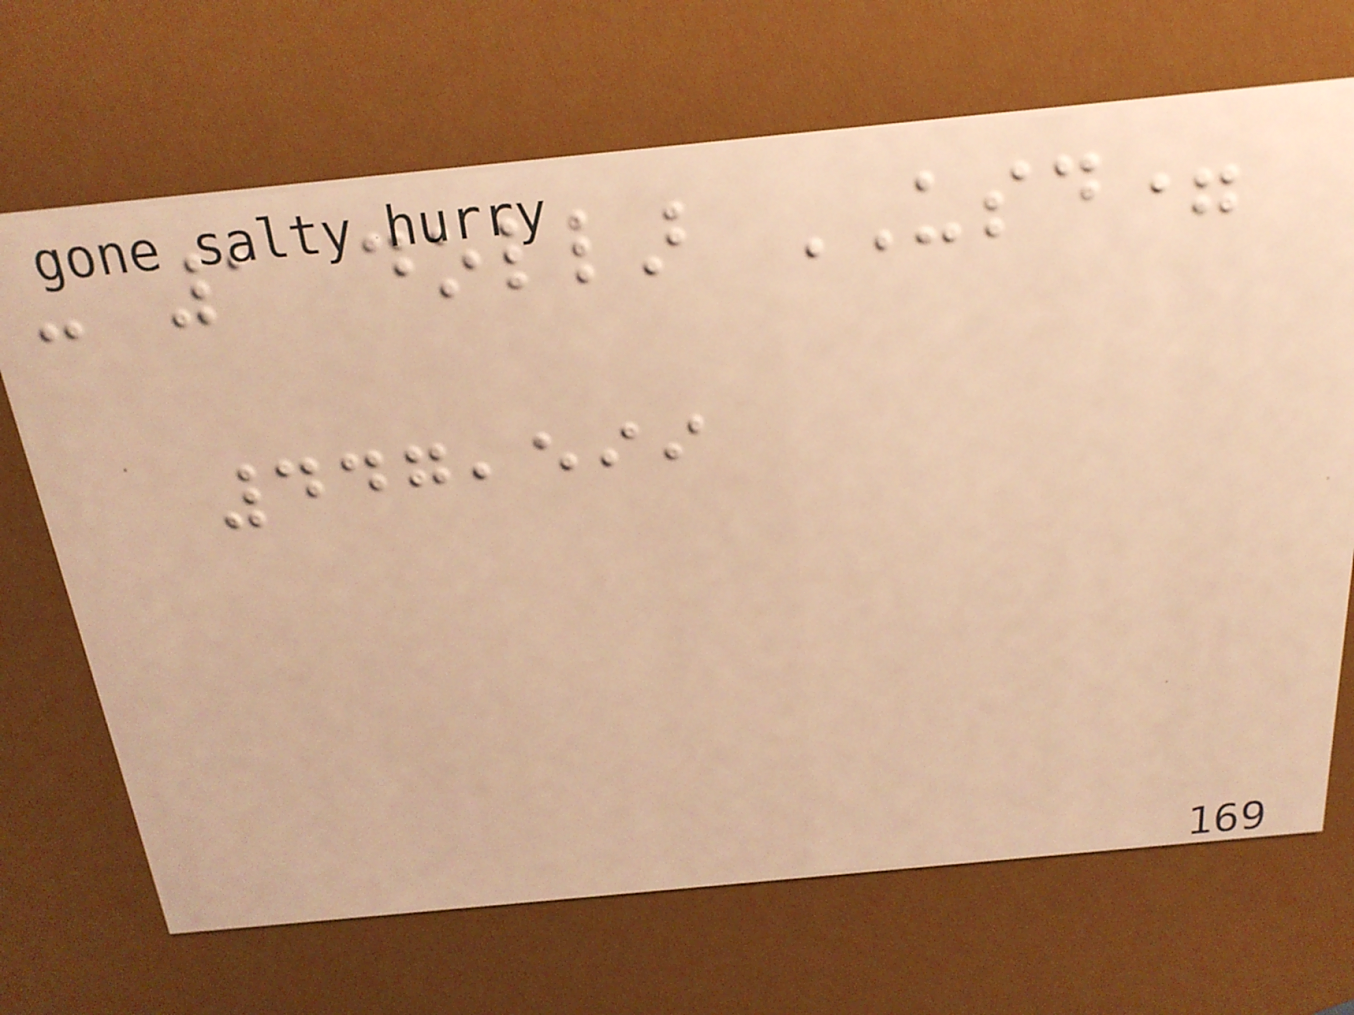- 1 dollar USD=
447,599
